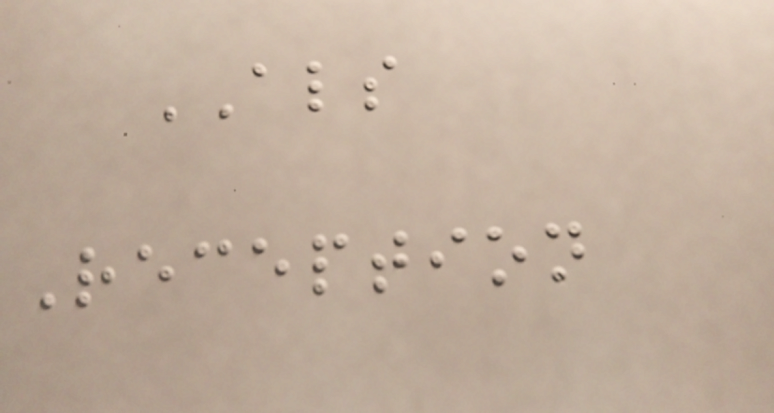ALS
Reception
